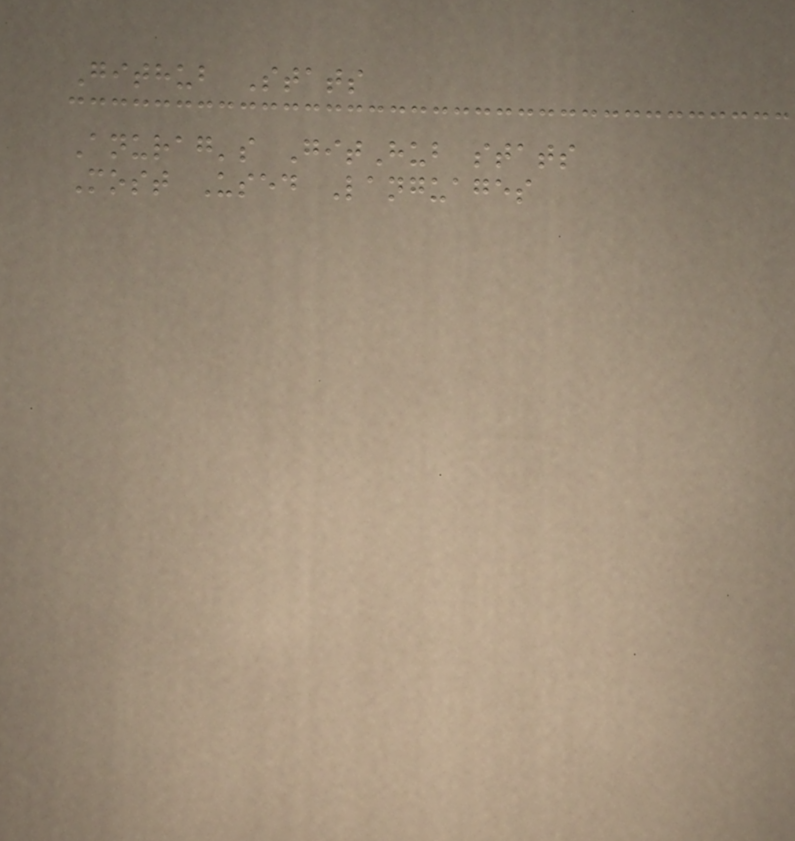Github Stats
Anurag's GitHub stats
Most Used Languages
